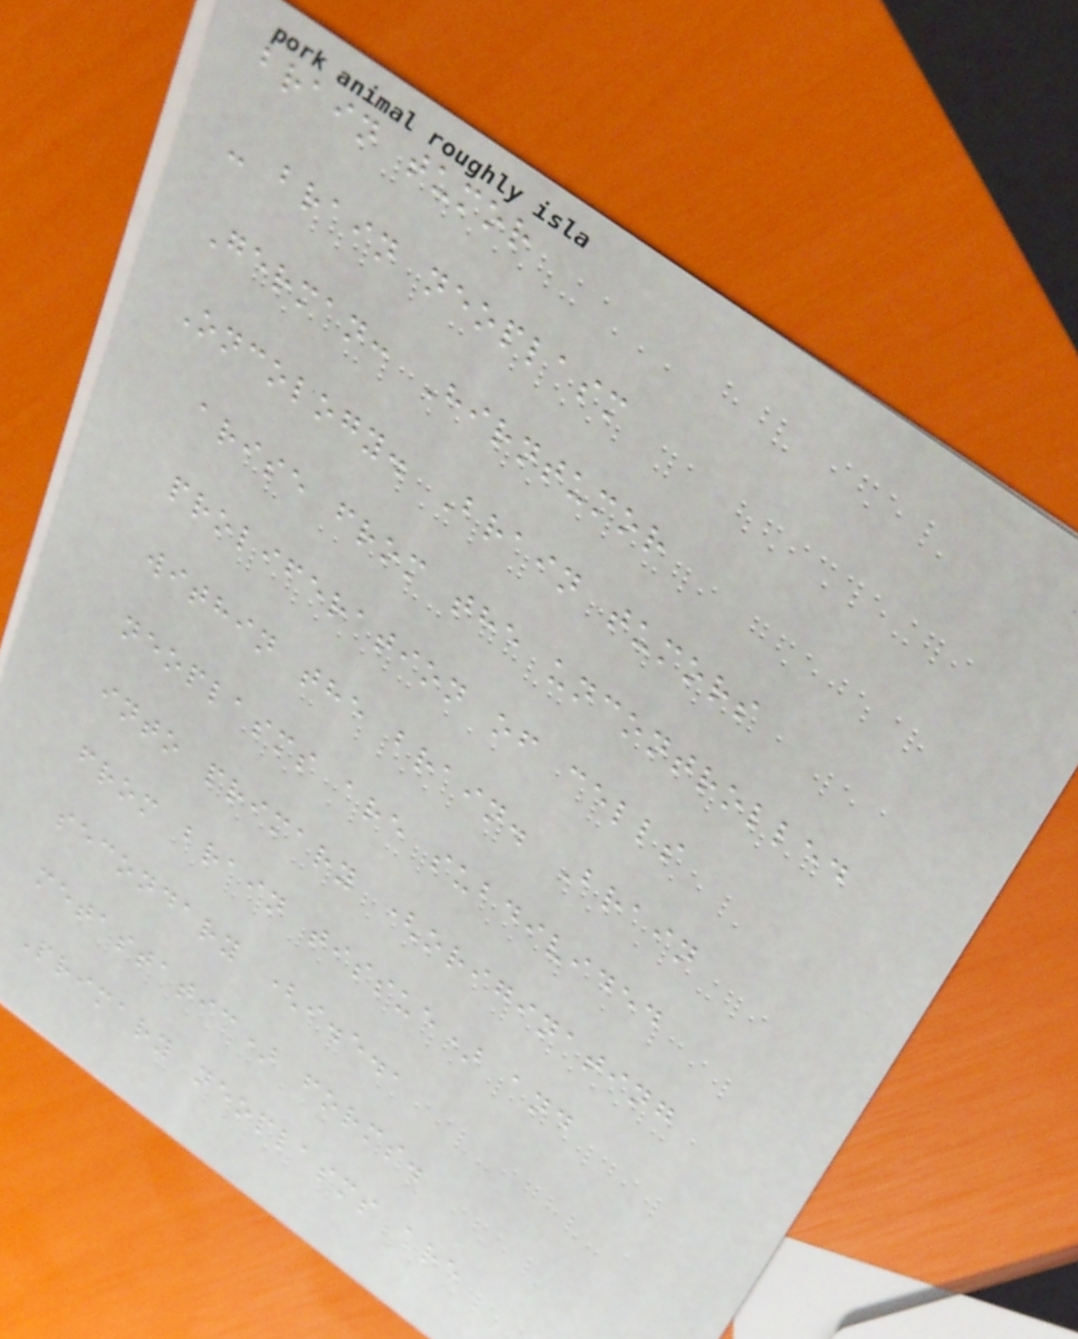brain tumor
- brain neoplasm
German: Hirntumor
Oncology. Brain tumors
arise from the uncontrolled
proliferation of cells
within the brain. Brain
neoplasms are subdivided
into primary (originating
from brain tissue) and
secondary (i.e.,
metastatic) forms.
Primary neoplasms are
